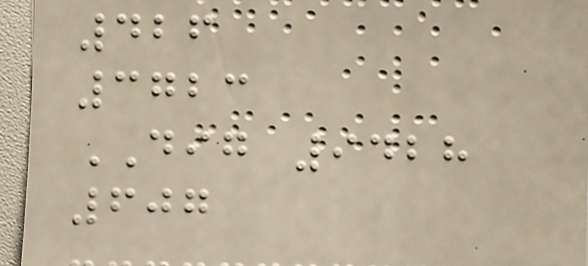426
3723
DIG 9428
607
